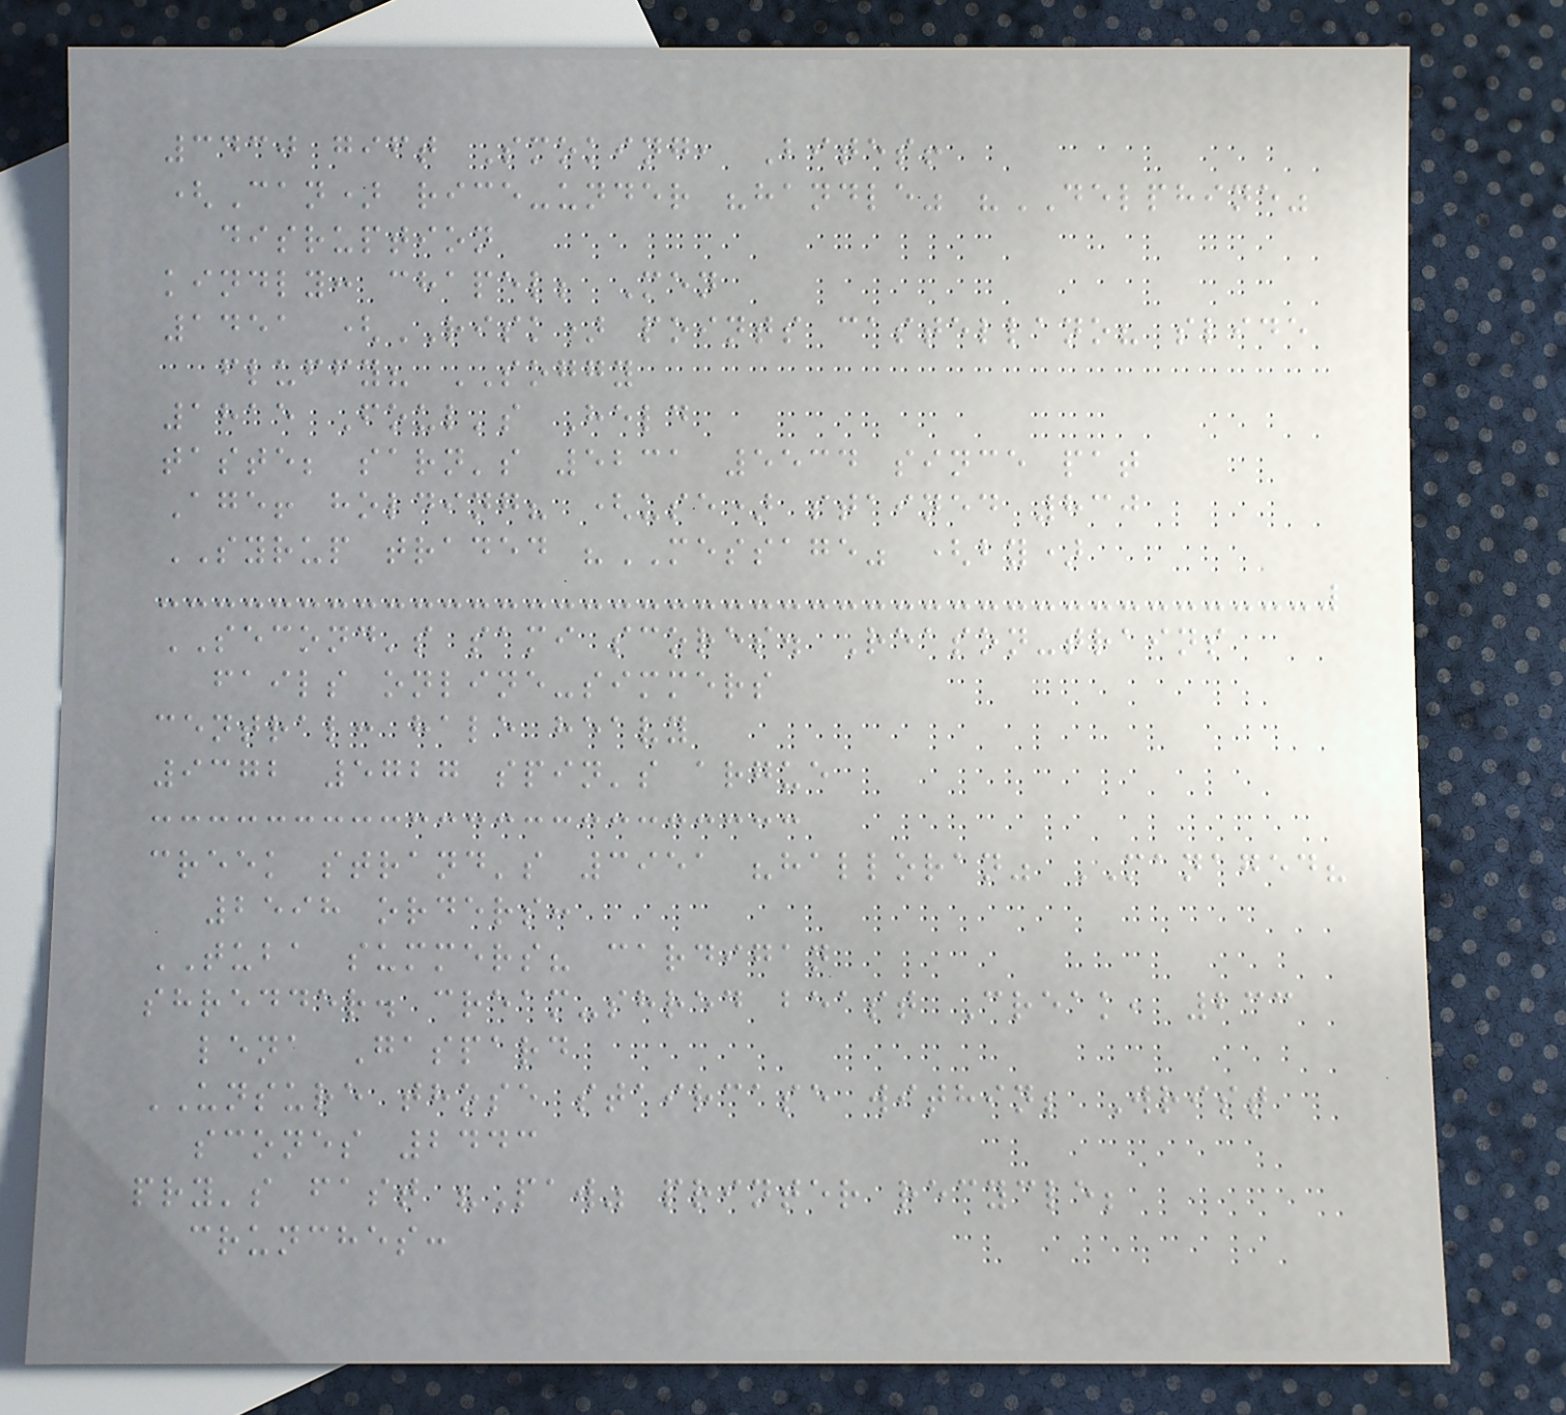3430 gift Smoking, Bites!
(Can) rice-under "handle" "DELPHINE"
disruption
kindly: chapel; Men
1451 (RISK) points castellano? slide
fluffy? SOGGY
1815 Foul's Held
taste; sarn's 5231 5534 since pat
Age! holding? (use) stained 830
SYRUP traded "MESSAGE" (by)
SECOND's sami scores. Reason-trains
fails online-simmers
central: hale heavy
9372 5727 spin's argue
creek strand's 3951 "halloran" MANAGED?
2598 orders:
TUBA summers? cardigan
shredder. cream-shred beast Creak, 233
lena Gaspard
UNSURE those staircase within; Wrist
scones 2443
pry's fast "Paw" printer recycle;
crunches:
